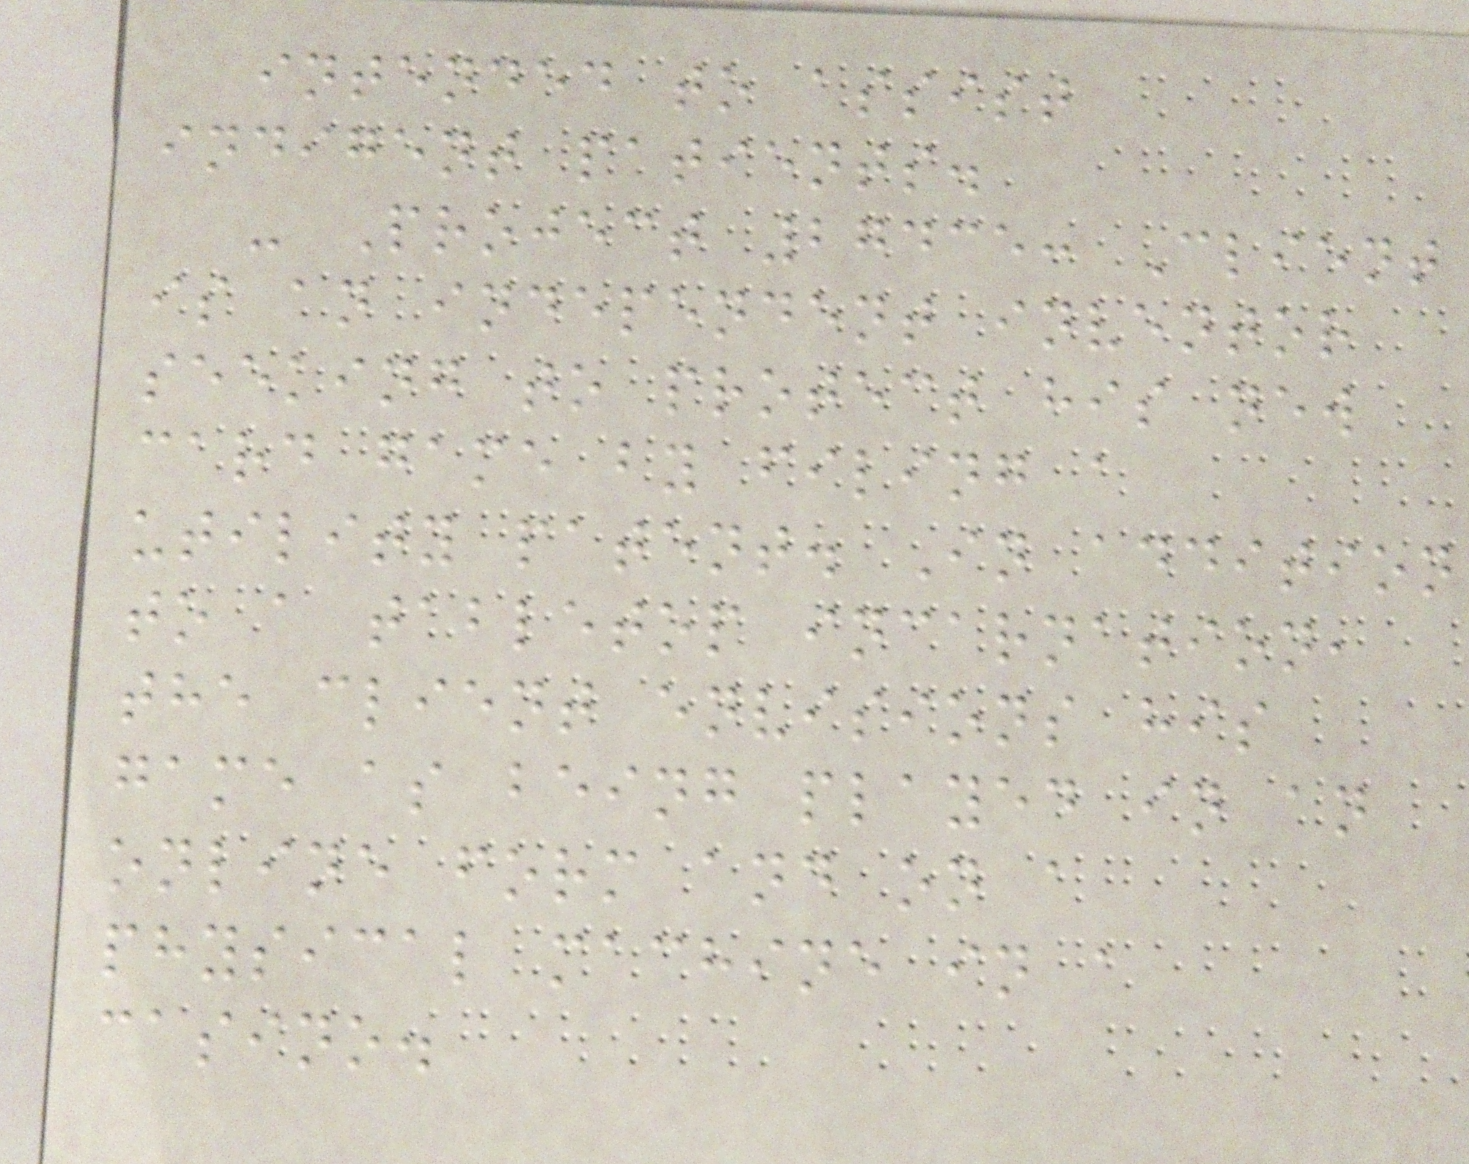intended to assist
indigent patients.
- Project 27435: Client
is an independent inventor
seeking to protect his new
card game by filing a
utility patent. In addition
to a tabletop incarnation,
the client envisions his
game as being played in an
online form and on a
physical machine in a
casino.
